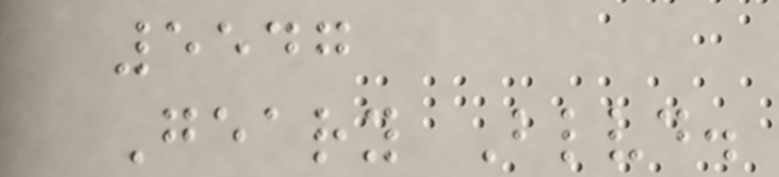5547
Geary Blvd.
